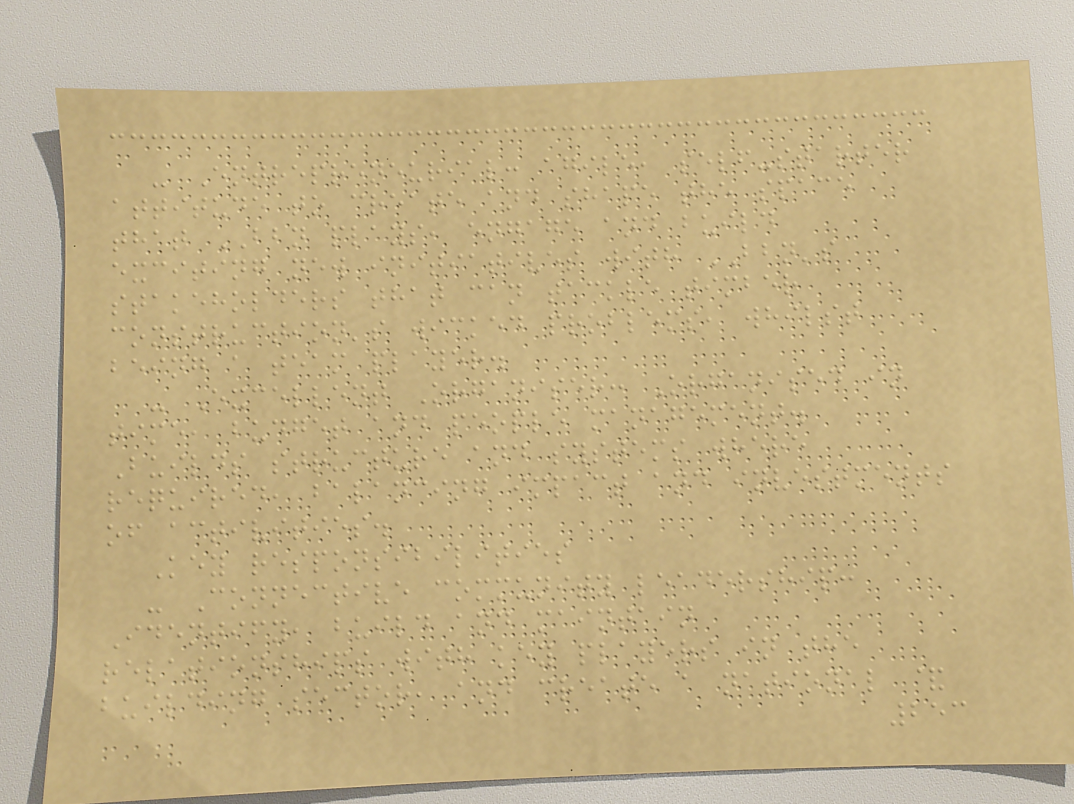- Entrepreneurial: agile, self-starter
attitude to create and shape the space
that BBN plays, engage and build
exciting new initiatives with BBN's
stakeholders that can tackle timber
construction's wicked problems, whilst
being a team player.
- Excellent Organiser: Organised in
time, budget and people management.
Builds structure and systems where
required, balancing impact and investments
of activities.
Key responsibilities
- Connective community leadership:
Identify, build and maintain
relationships with key players in the
building sector, and create a national &
253
